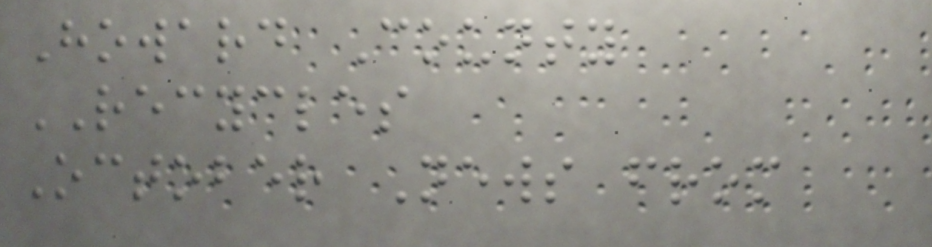Howard County
RECYCLES
October News from
